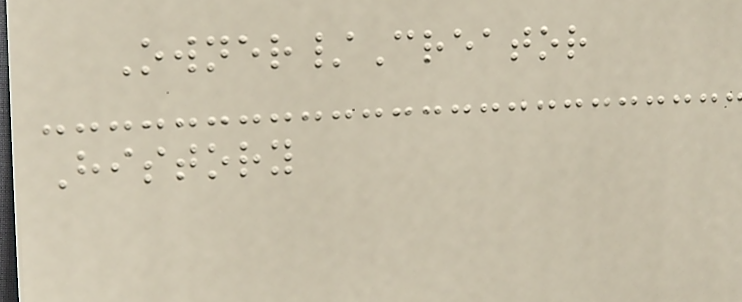Owner/Creator
History
